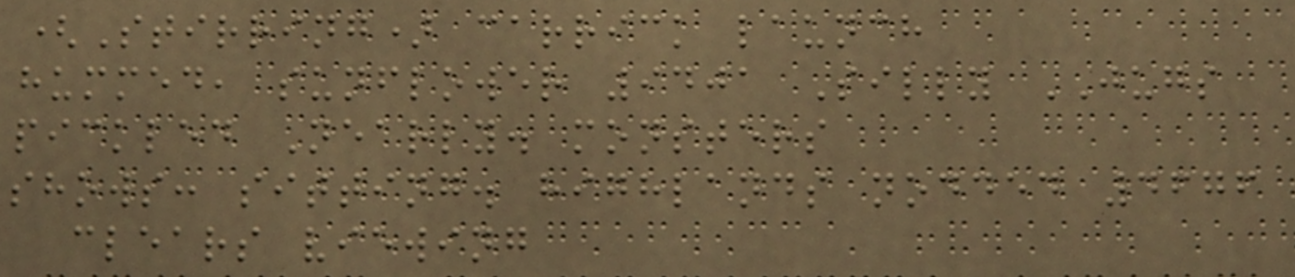(Stirring) carrick launch
hummed, sunflower 9401 Silly JUGS
pickled Nearly. monsters
shows: sitting. highlands nodded 4676
clears viewing
